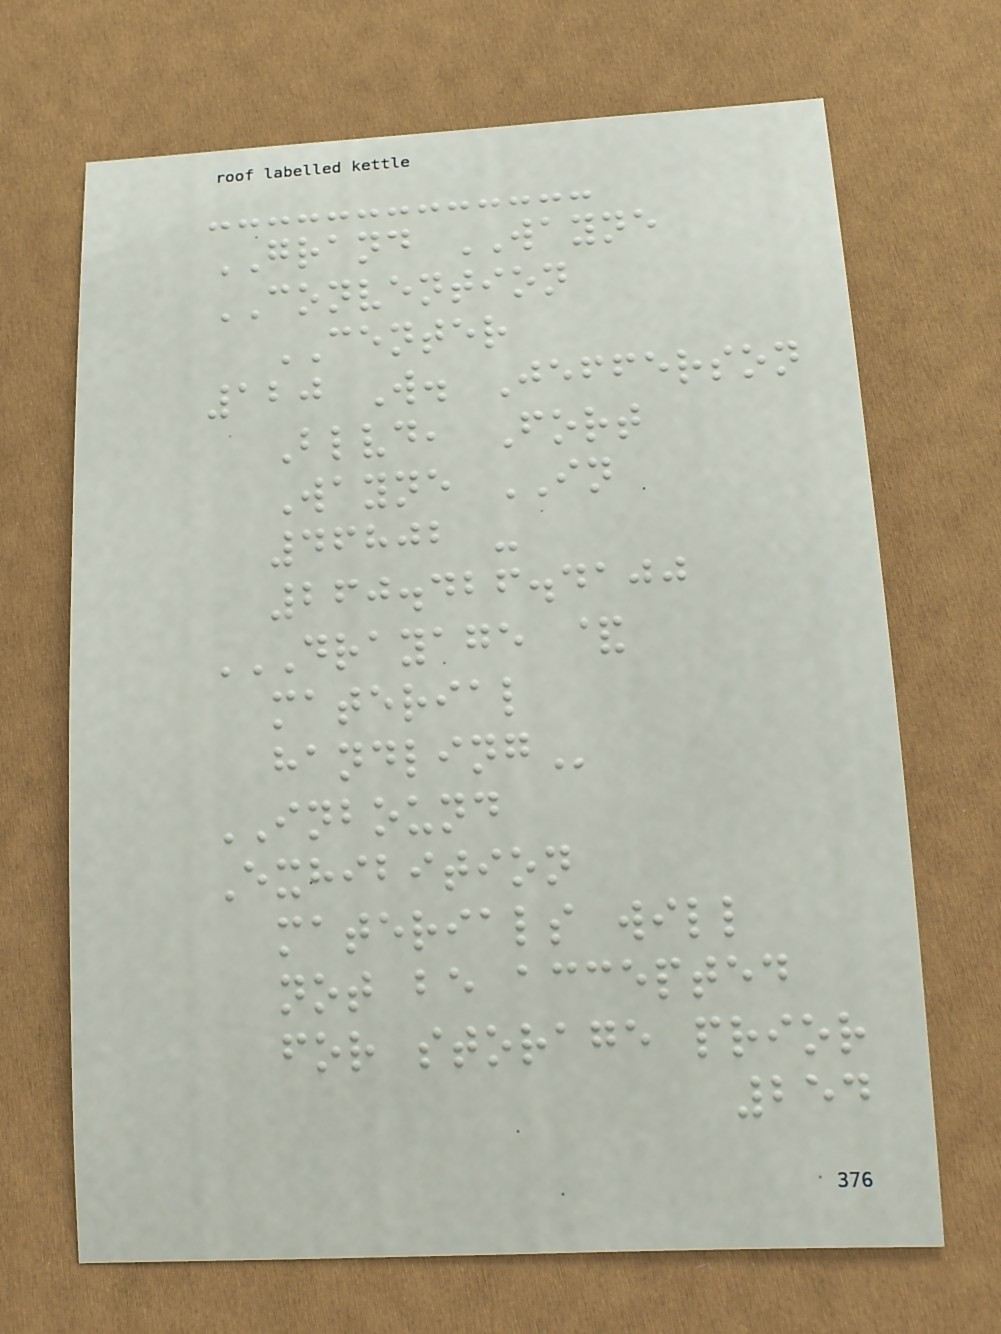GRAND WAYNE
CONVENTION
CENTER
120 W. Jefferson
Blvd, Fort
Wayne IN
46802 -
260.426.4100
DRAYAGE &
MATERIAL
HANDLING
INBOUND
Exhibition
materials will
not be accepted
for storage prior
254
